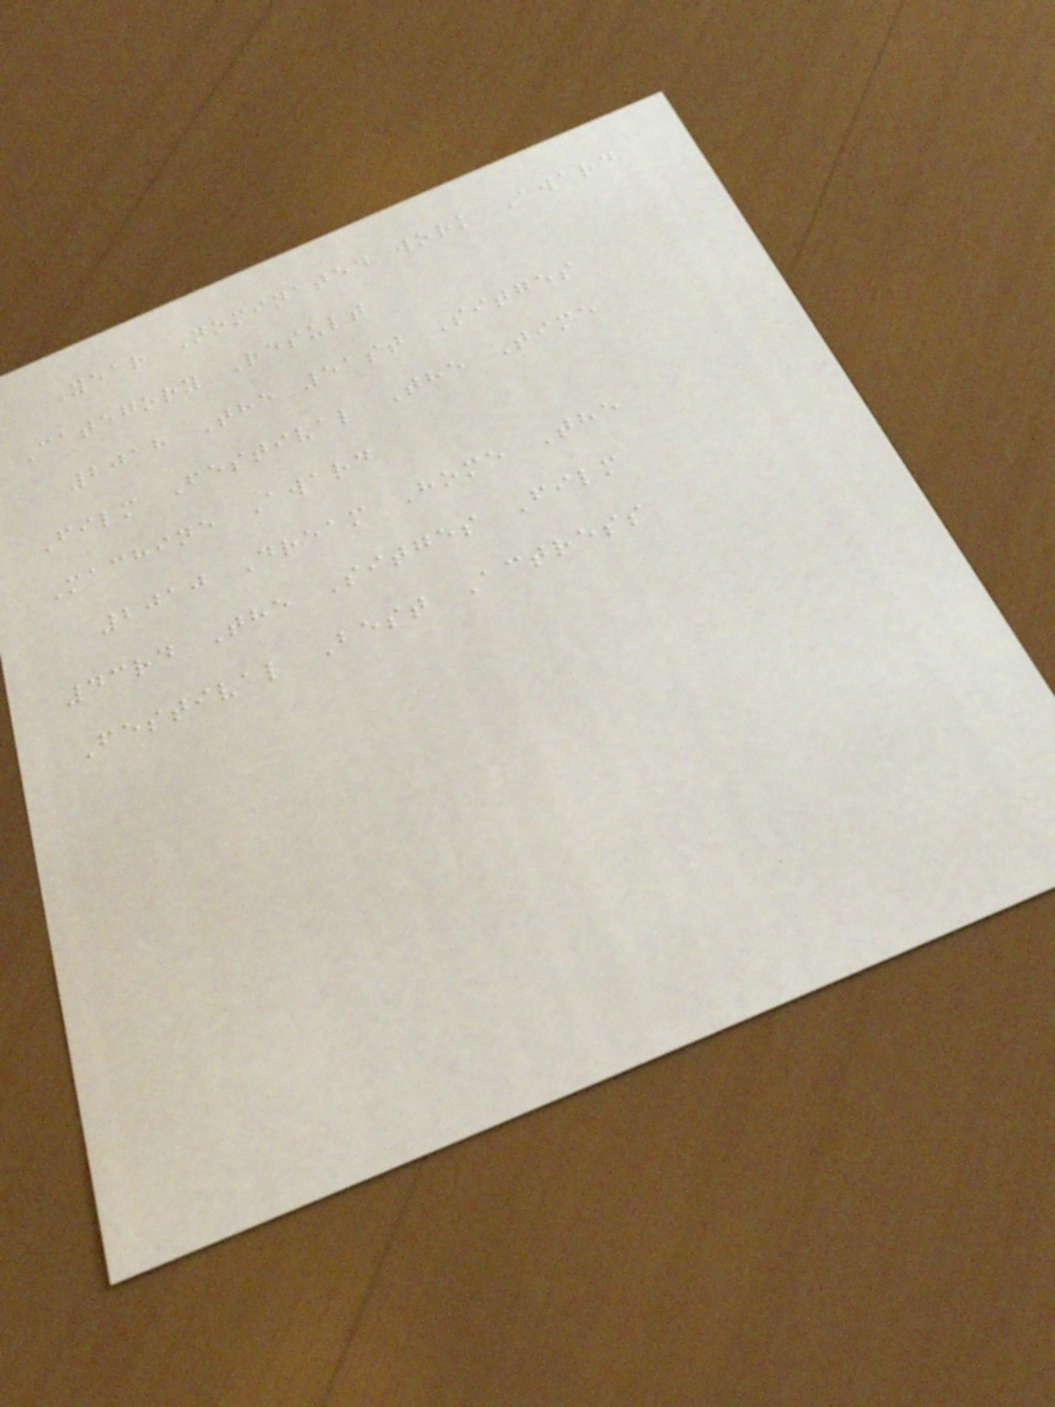Year Nominated work Award
Category Result
2018 The 51st Sitges
Film Festival The Time
Machine Award
2010 Dream Home The
43rd The Sitges Film
Festival Best Actress
